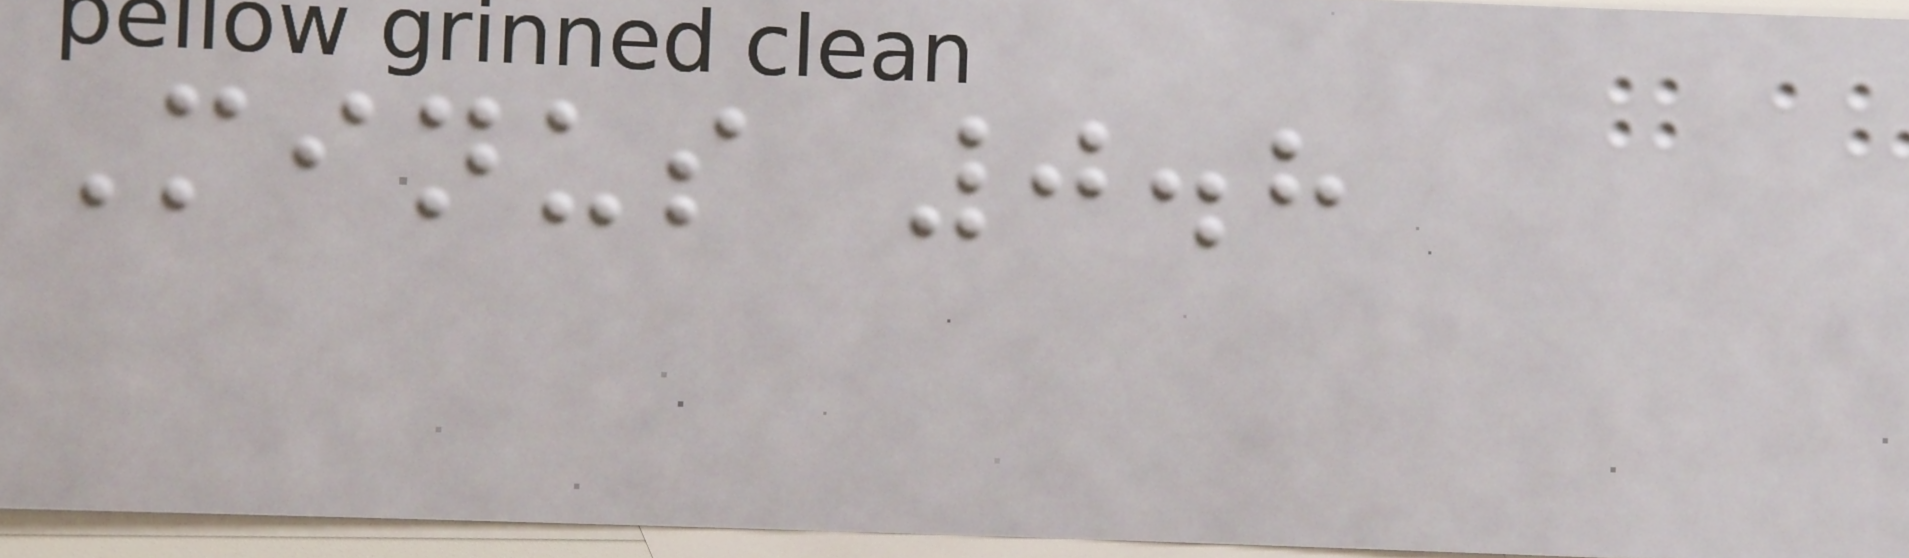Minus 0.8
